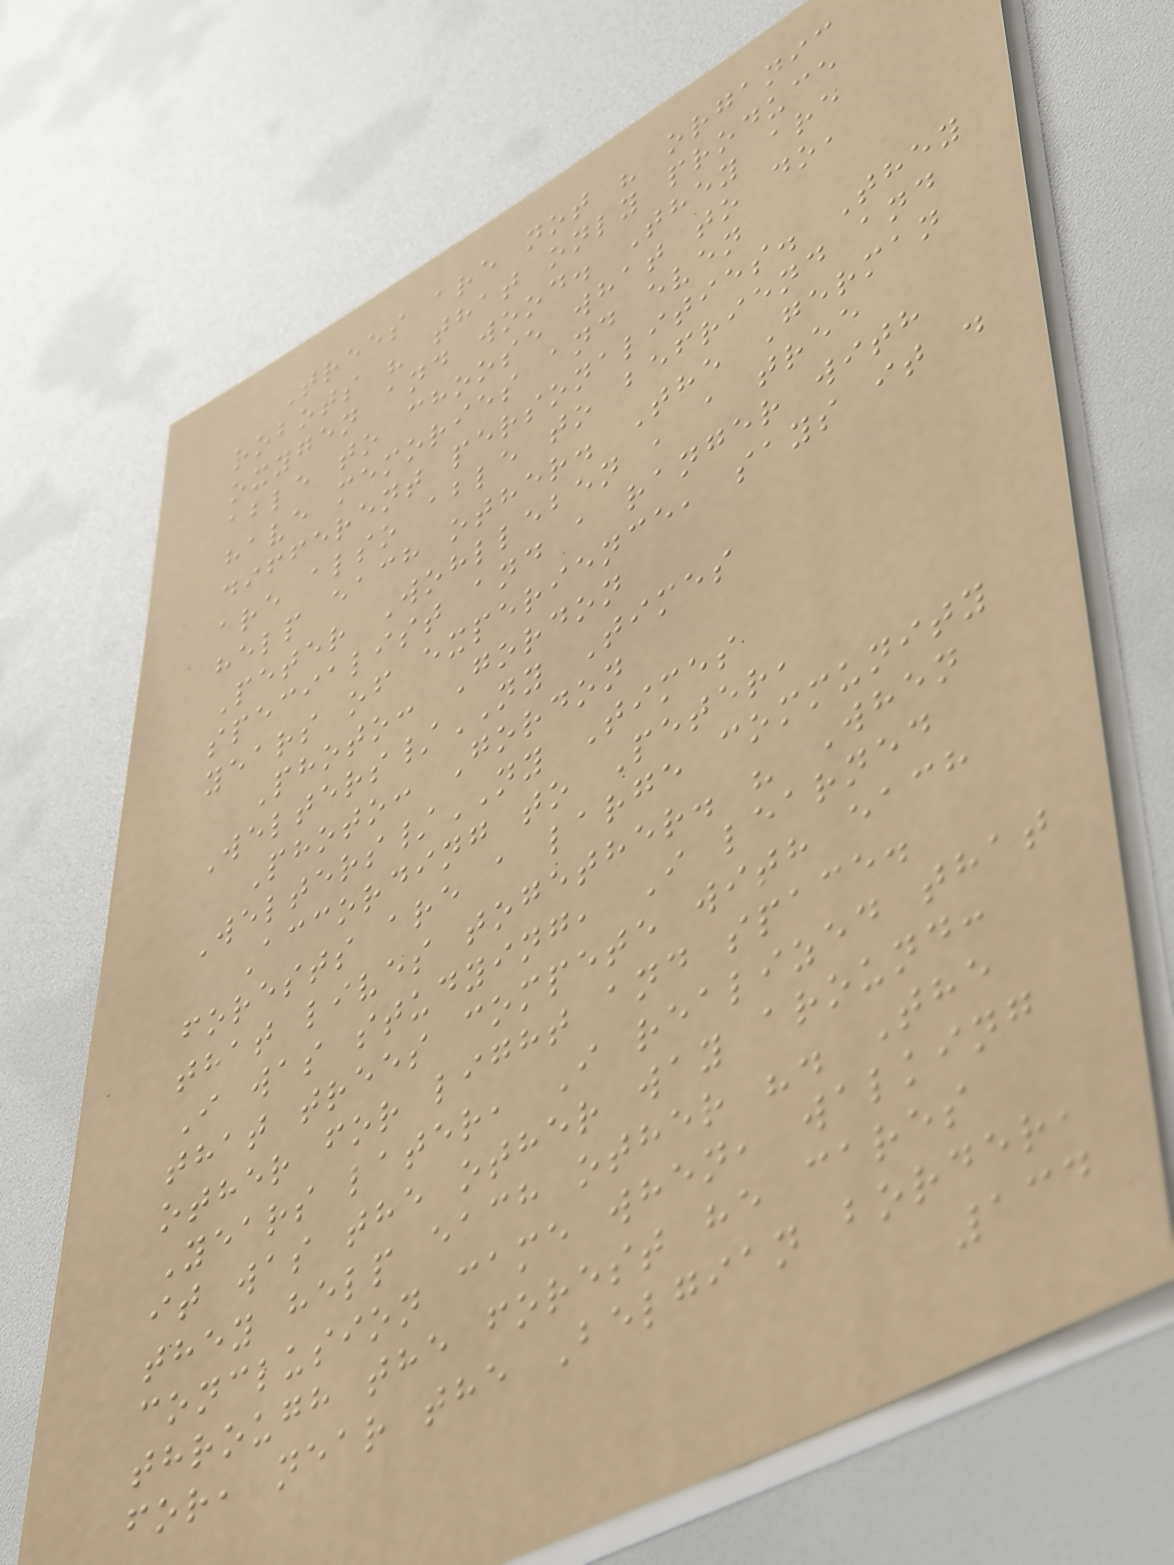Trees are not " organic
robots " that only produce
oxygen and wood. They are
able to choose what to do,
have memories and even
different personalities. They
are also able to befriend and
help each other. The German
Peter Wohlleben , a tree
specialist and a ranger with
years of experience, says it .
Photo: Gordon
Welters/NY Times
Photo: Gordon
Welters/NY Times
According to Peter,
forests are a large community
that lives together. " When
I was studying, I learned
that trees compete with each
other for light and space.
Years later, I realized that
it was the other way around:
they help each other ". The
conclusion came when, walking
through the forest he cares
for, near the Belgian border,
134
